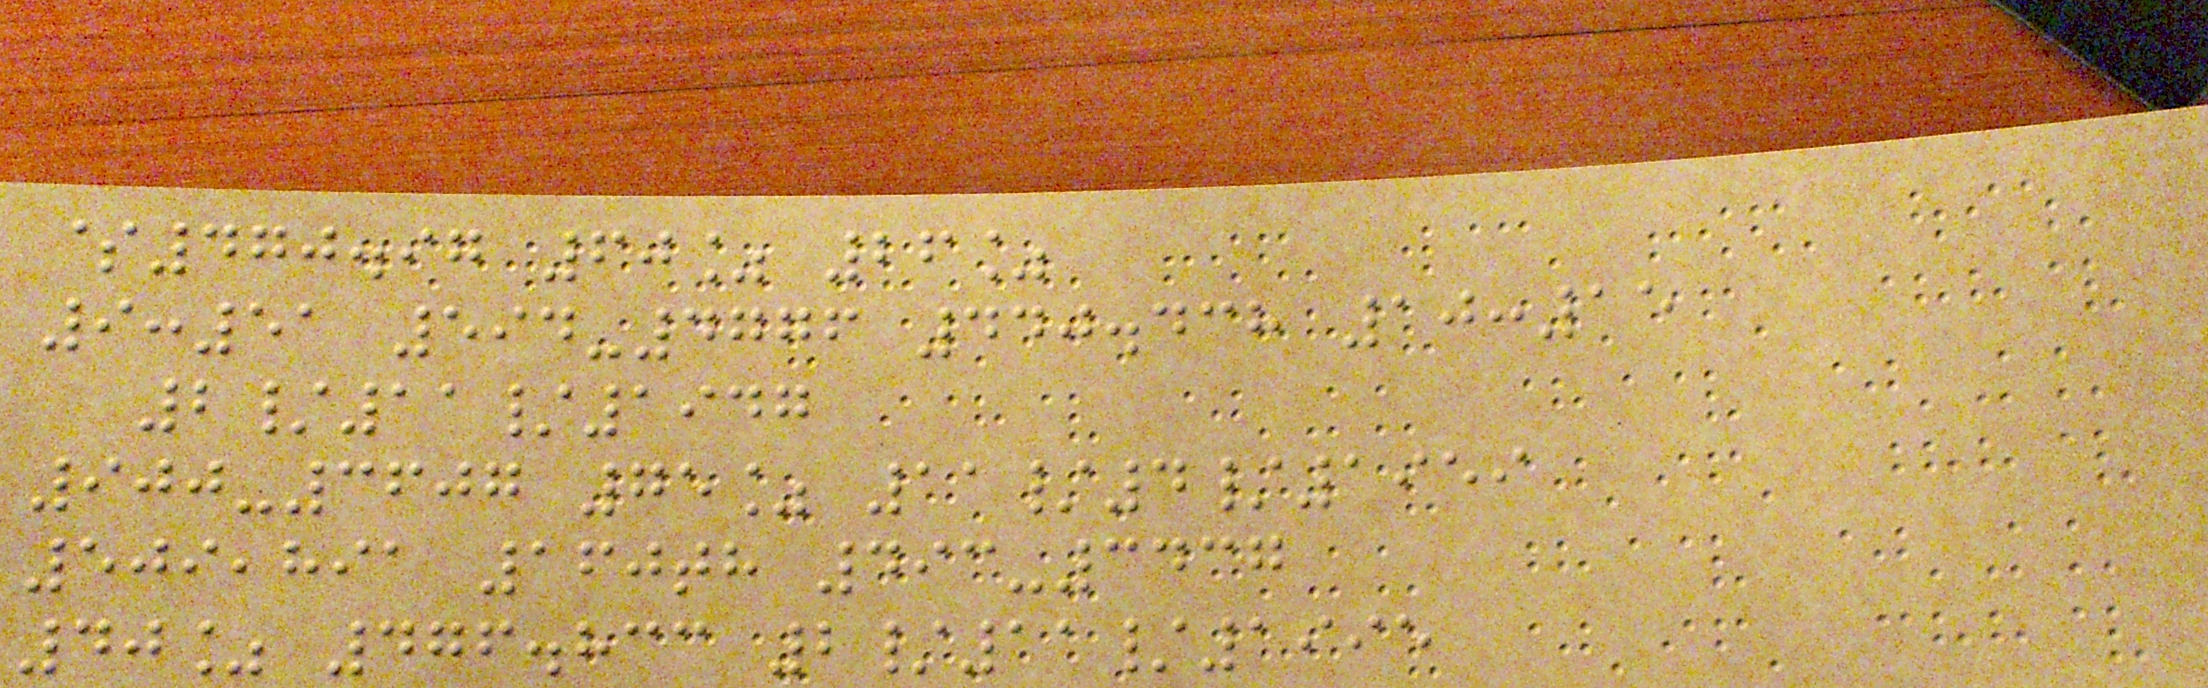$470.97 60% 26%
9:51 594-4776 440.438 10:15
2/11/1947
900-3607 75% 11/4/1959
509,891 160th 493-3437
40% 476.833 2/11/1995
